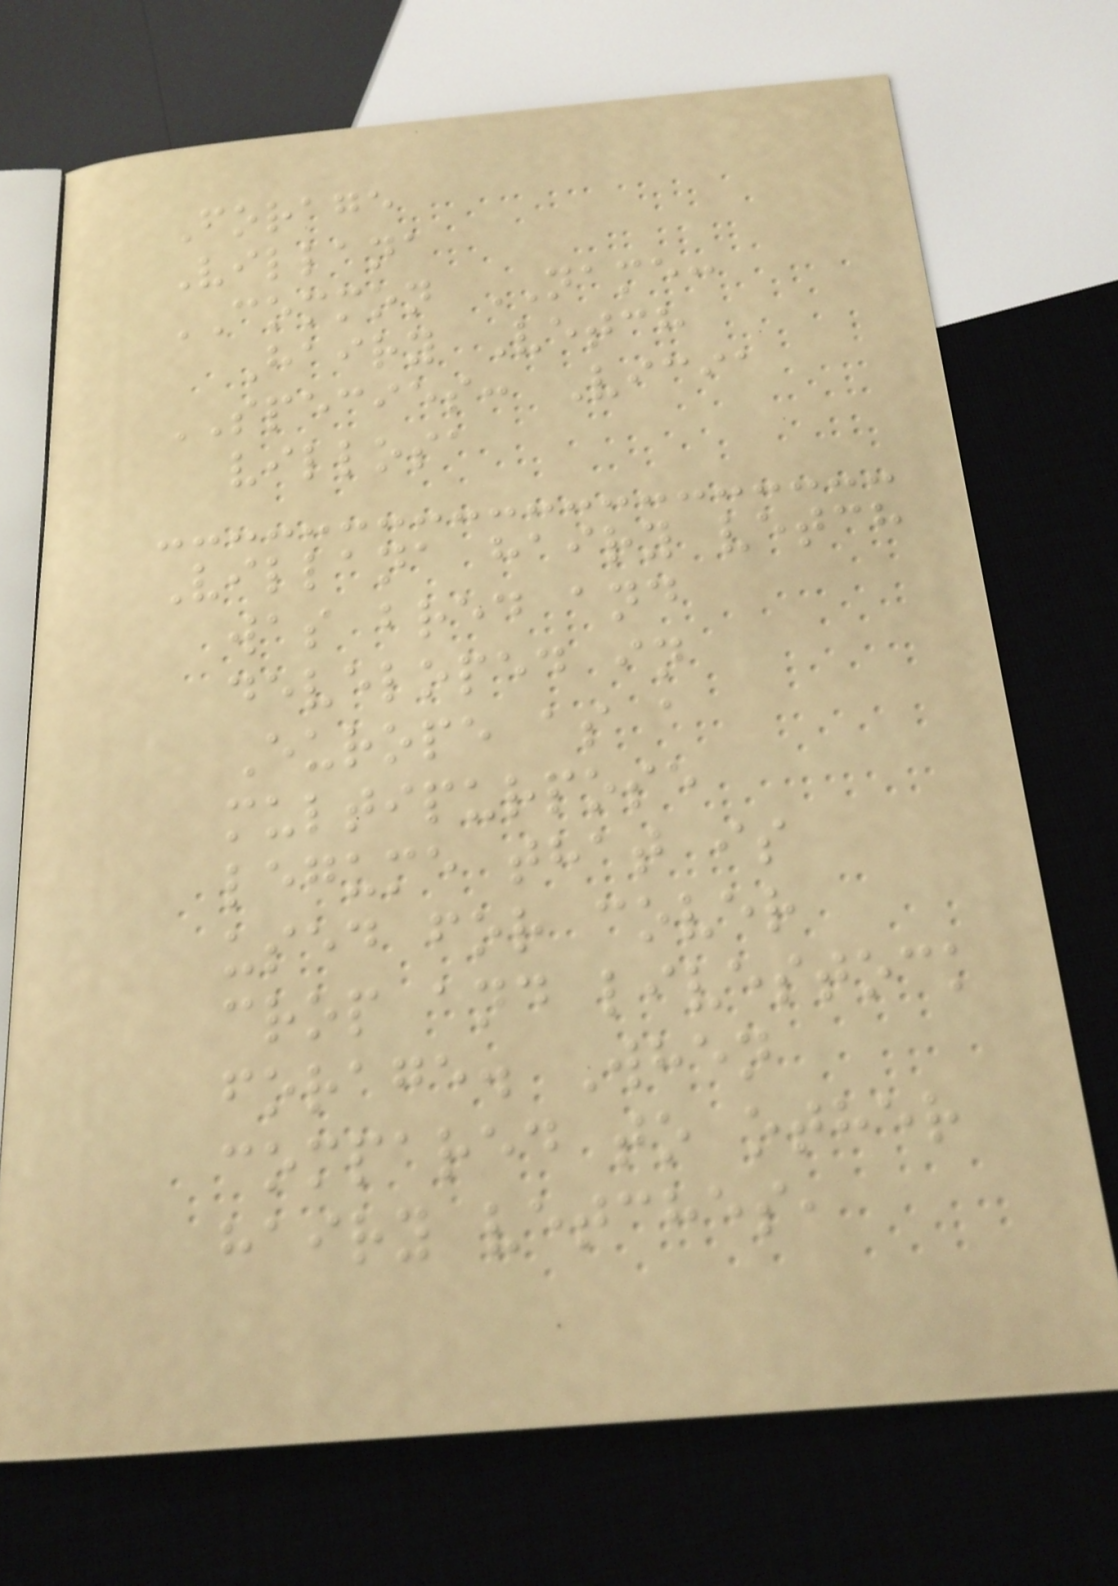Forage
Villana
COMMON NAME:
Hairy Vetch
SPECIES: Vicia
villosa
Villana hairy vetch
was bred and
developed in
Europe as a
multipurpose
legume that is
used for cover
crop and livestock
forage. When
compared to other
hairy vetches,
